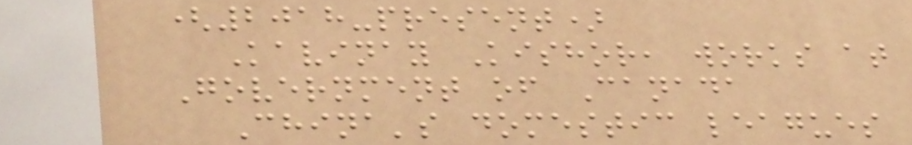(2018-present)
Kavinay Kishor, works at
Government of Canada
China's domestic leagues
